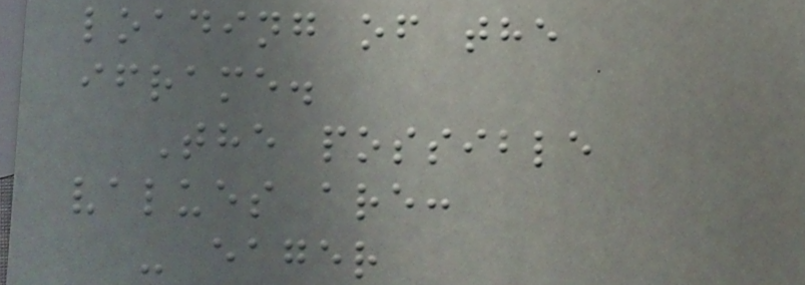loading of the
iframe.
The possible
values are:
- eager
